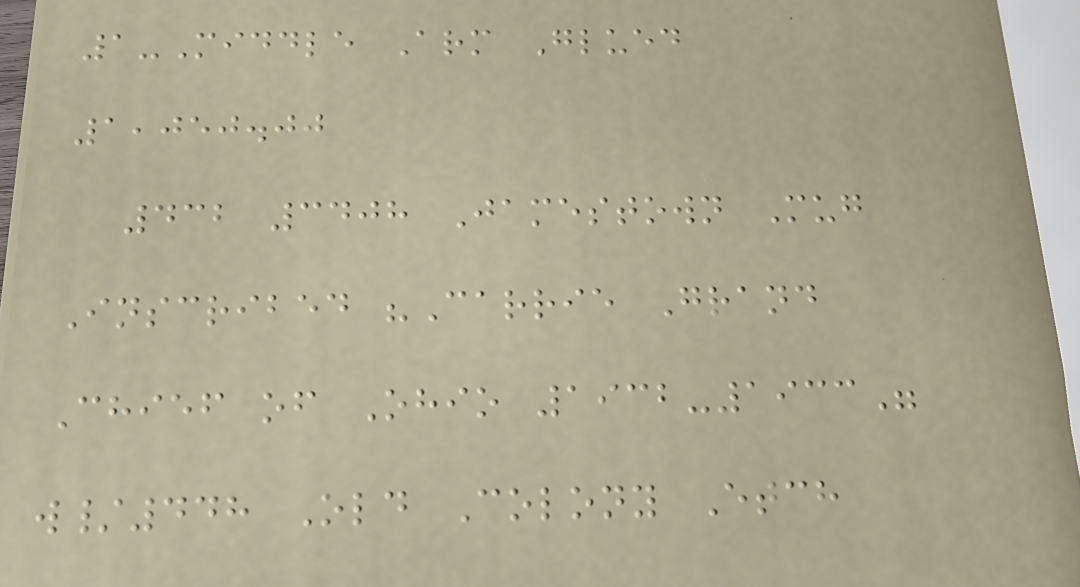1-Middle Arm Glued
1,050.00
432 3408 Jamestown Mug
Inscribed "Carrie Grand
Chief of Ohio 1932-1933"
w/448 Old Colony Etch
